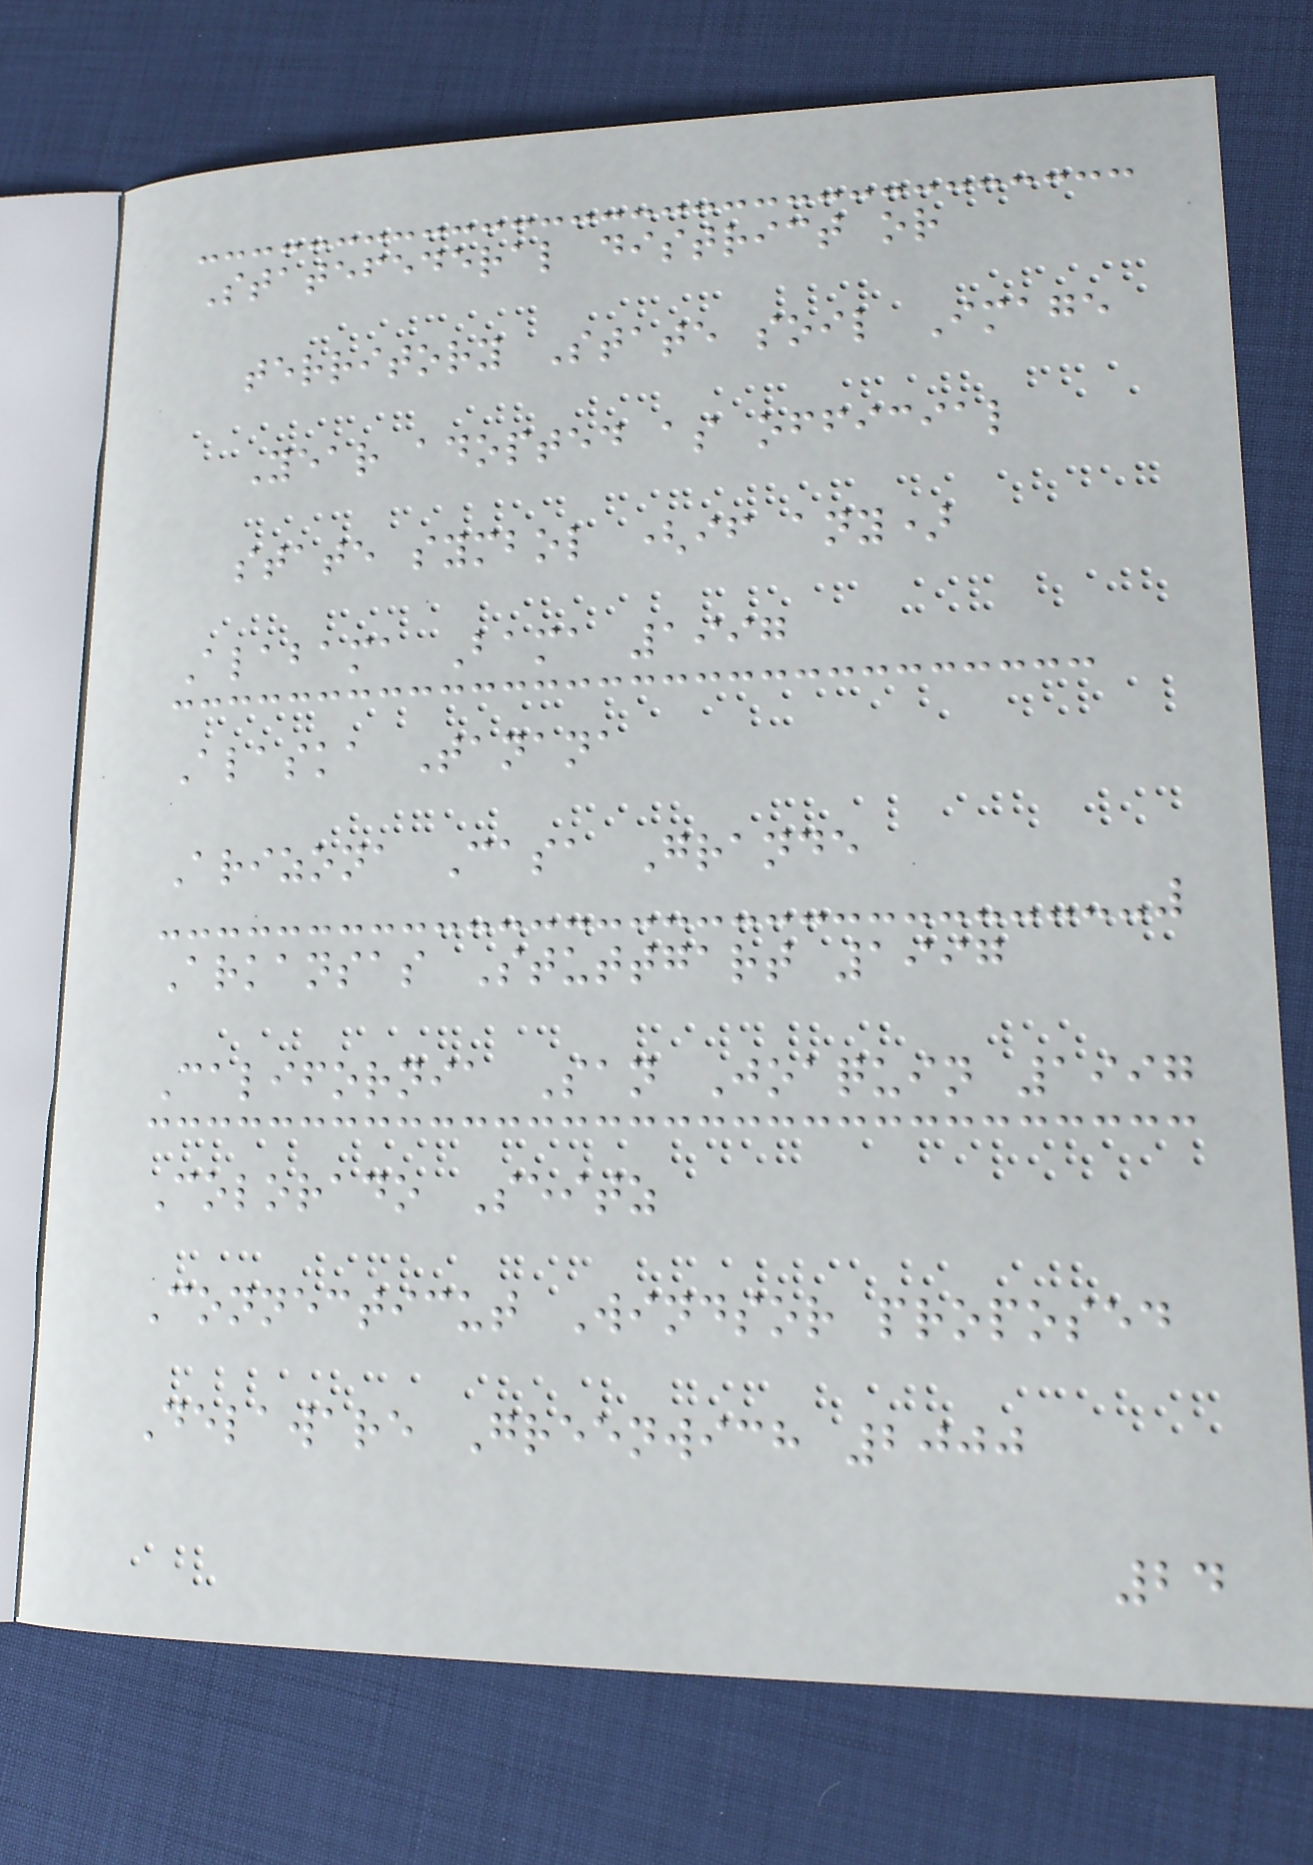Statefederal district or
territory State soil Image
Year adopted as official
state symbol (if any)
Alabama Bama 1997
Alaska Tanana
Arizona Casa Grande
Arkansas Stuttgart 1997
California San Joaquin 1997
Colorado Seitz
Connecticut Windsor proposed
Delaware Greenwich 2000
24
